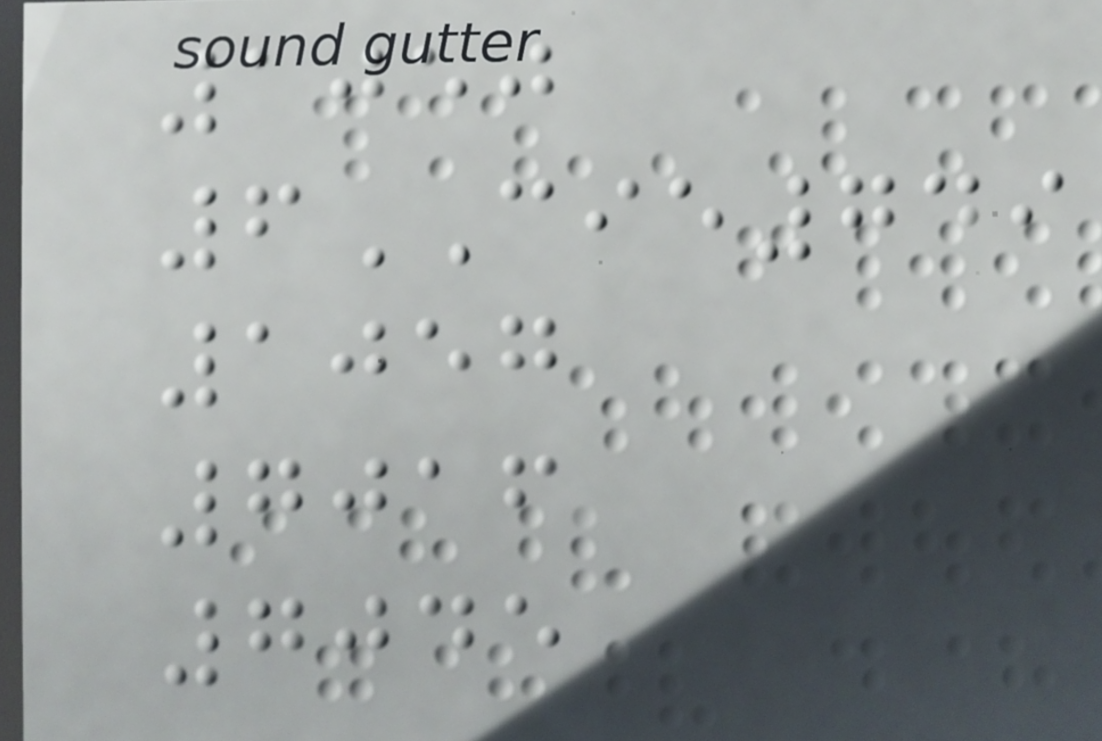1050
6CIE749
1057
7016
7045
